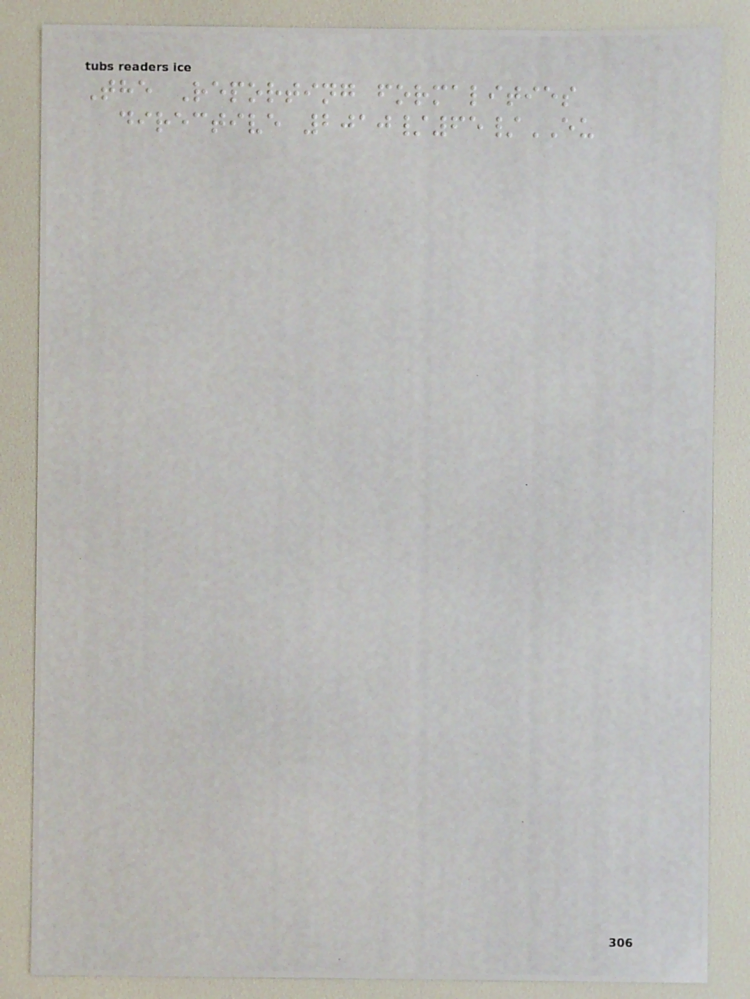The Reporting formalities
directive 2010/65/EU
